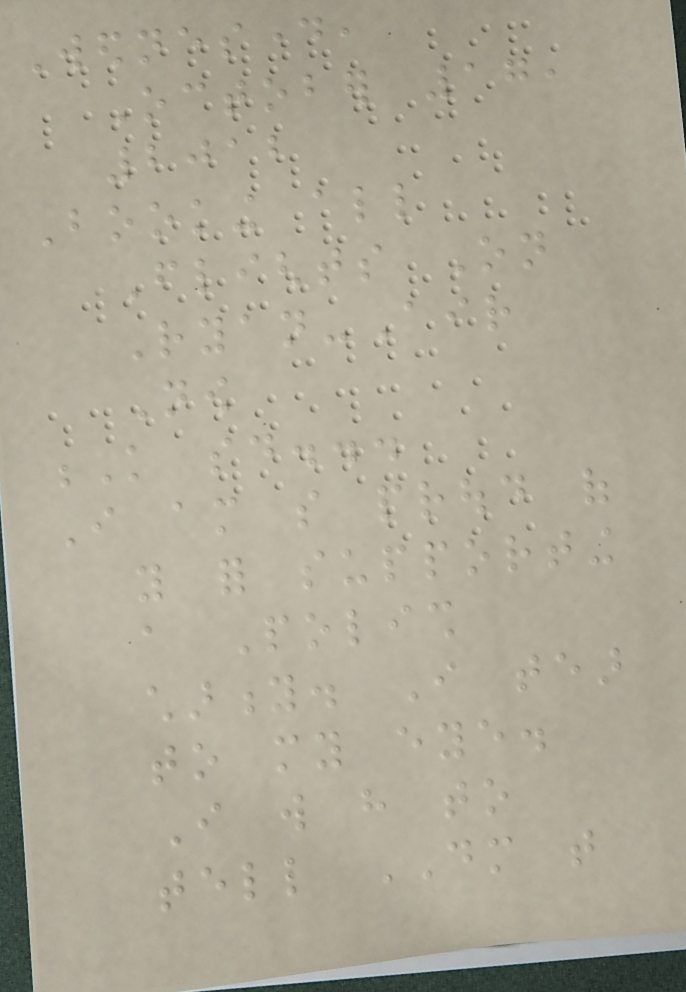Wednesday,
October 17,
2012
Booking all
Flights On
Ryan-Air
Now
K said...
I am so proud of
you for supporting
a Polish
charity. I tear
to my eye.
I will have to
tell DM that
